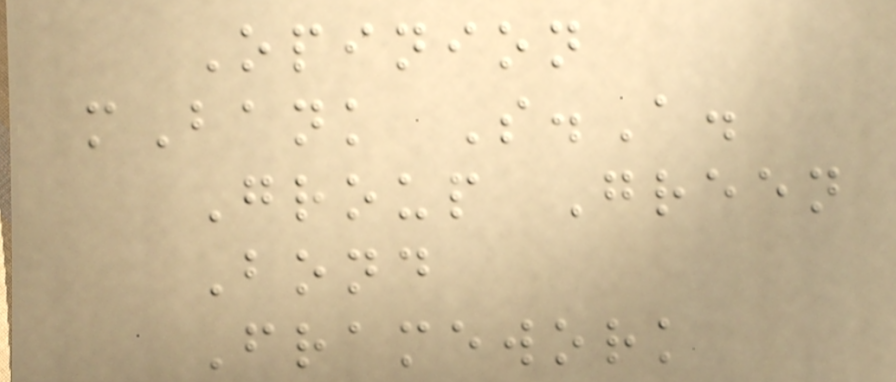Opinion
mBank S.A.
Group Green
Bond
Framework
